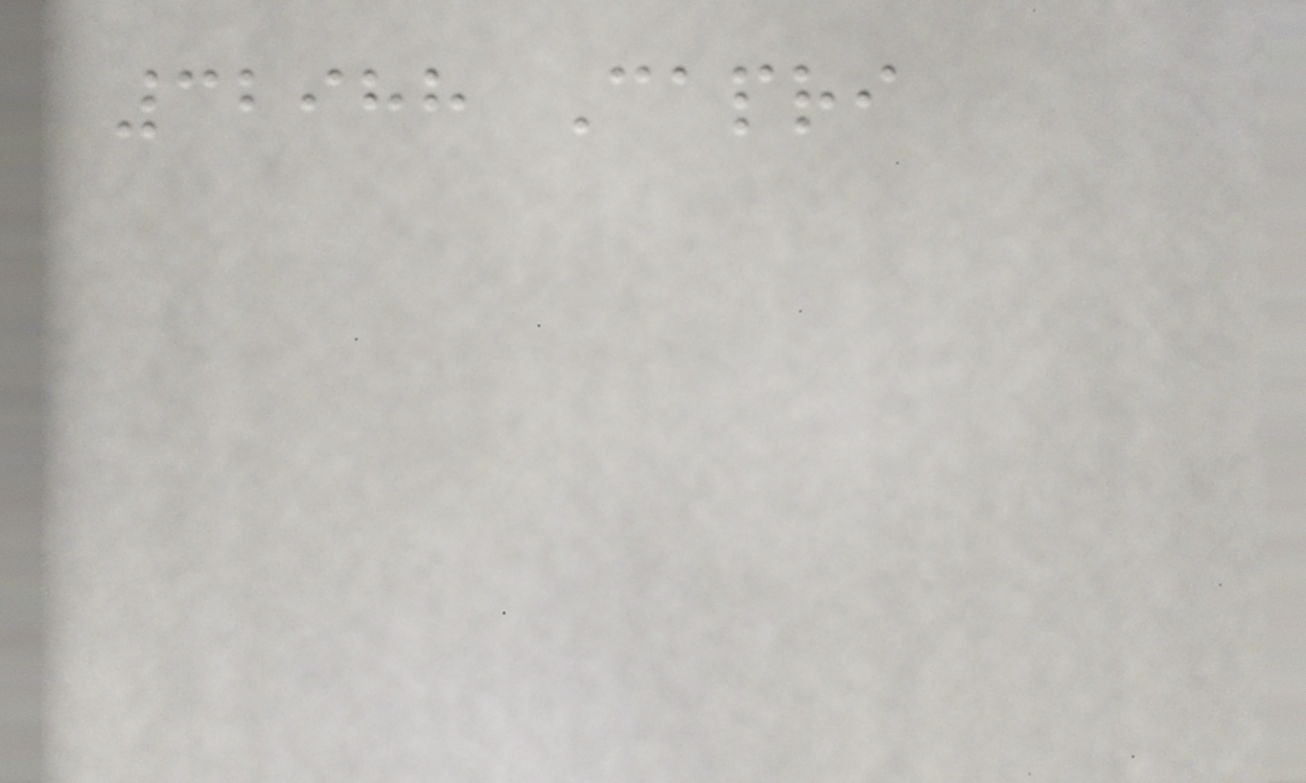32988 Capri
